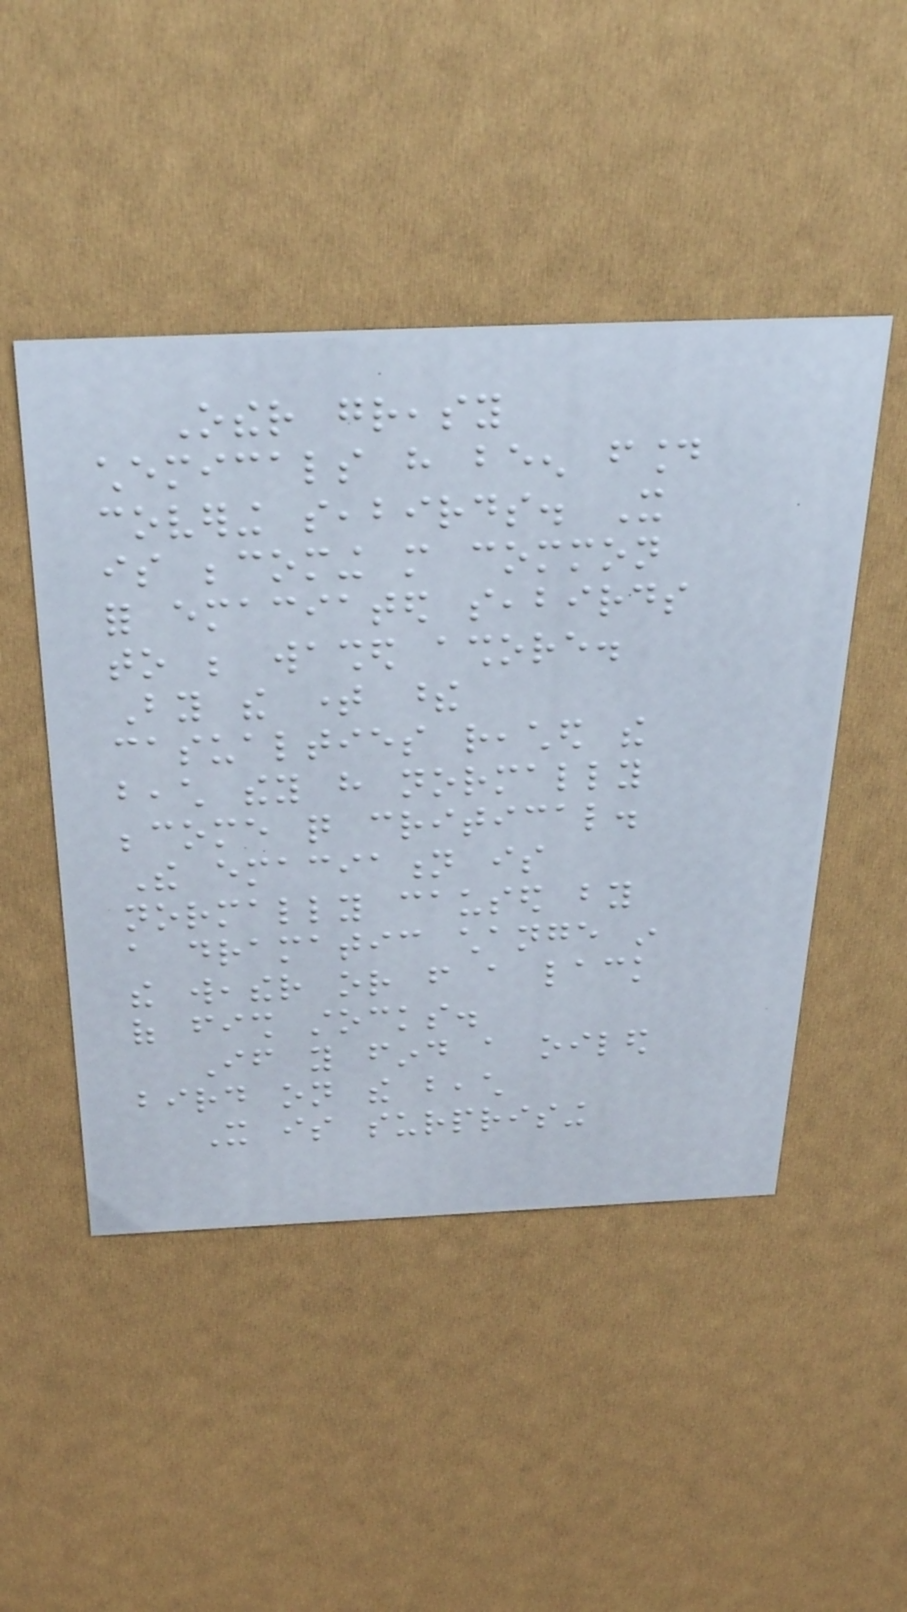Other greasy
chemicals have been found
covering seabirds. It
is becoming more common
for emaciated seabirds
to be washed ashore.
By the time these
casualties reached the
beach they have normally
become quite critical.
The emaciation is
normally caused by
a dramatic change in
the weather or from a lack
of fish stocks.
If you find a oiled
bird on the beach
It is surprising
